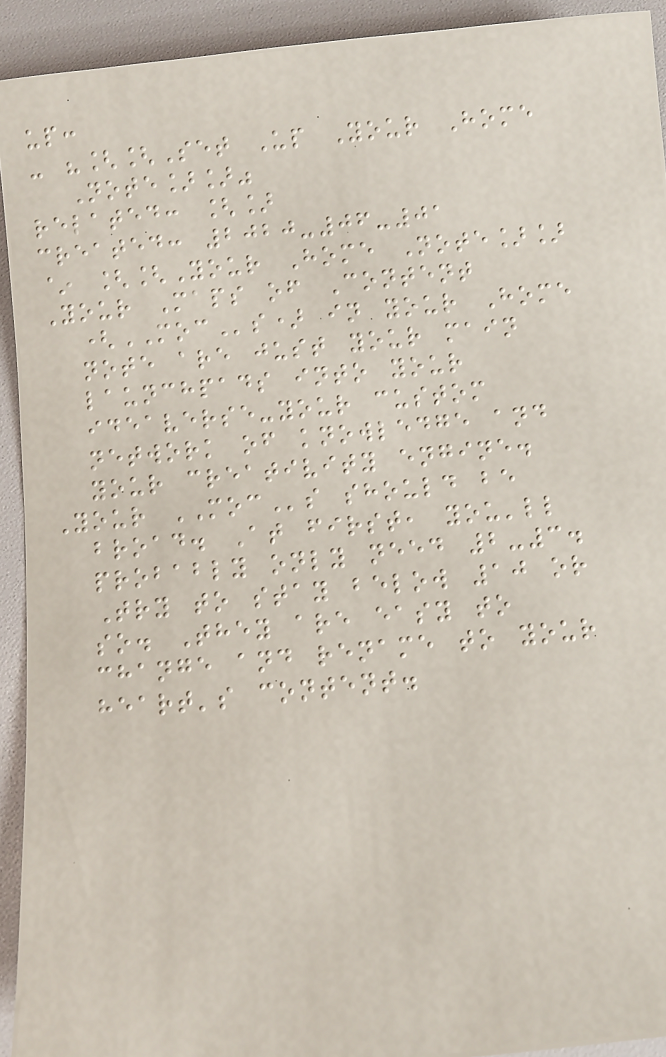up:
- "[[Set Up Your Home
Note]]"
related: []
created: 2020-06-01
~ [[Your Home Note]]
Your Maps of Content
(MOCs) in your Home
note are just your main
launchpads into your
ideaverse-your custom
network of knowledge and
your creativity engine.
Your MOCs should be
broad. At first, you'll
probably only need 2-3.
Try to stay below 10 or
so. They are easy to
change and rename to your
heart's content.
